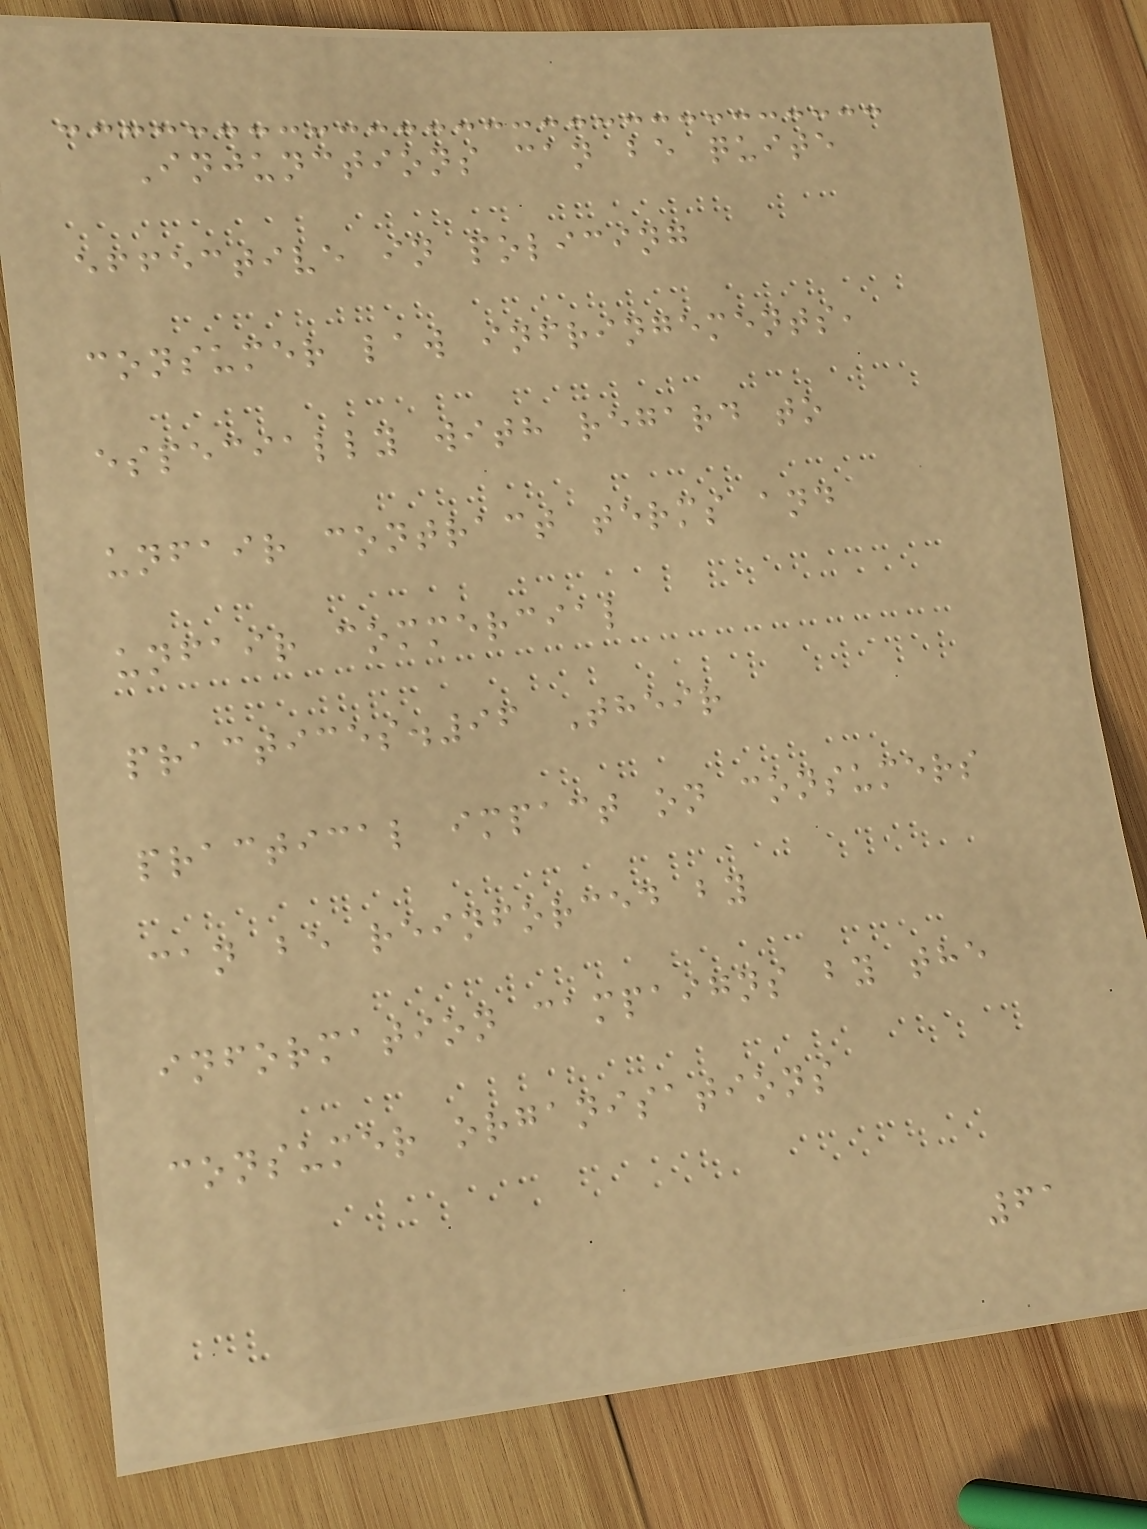Injunctions can be quite
effective in policing
consumer law infringements,
especially with regard to
unfair contract terms and
unfair commercial
practices.96 Their
practical impact on consumers
can be reinforced by
information campaigns by the
consumer organisations
61
